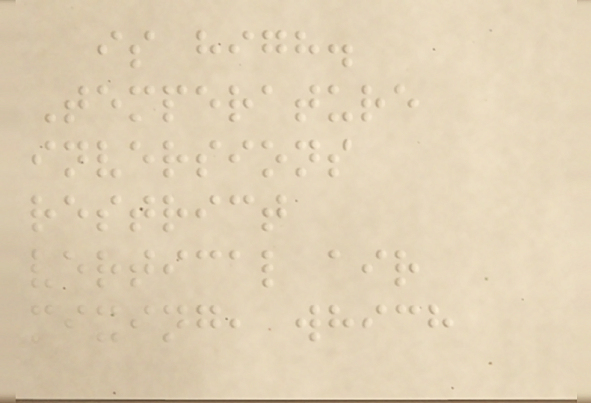is high.
Temperature
inversions
restrict
vertical air
mixing, which
